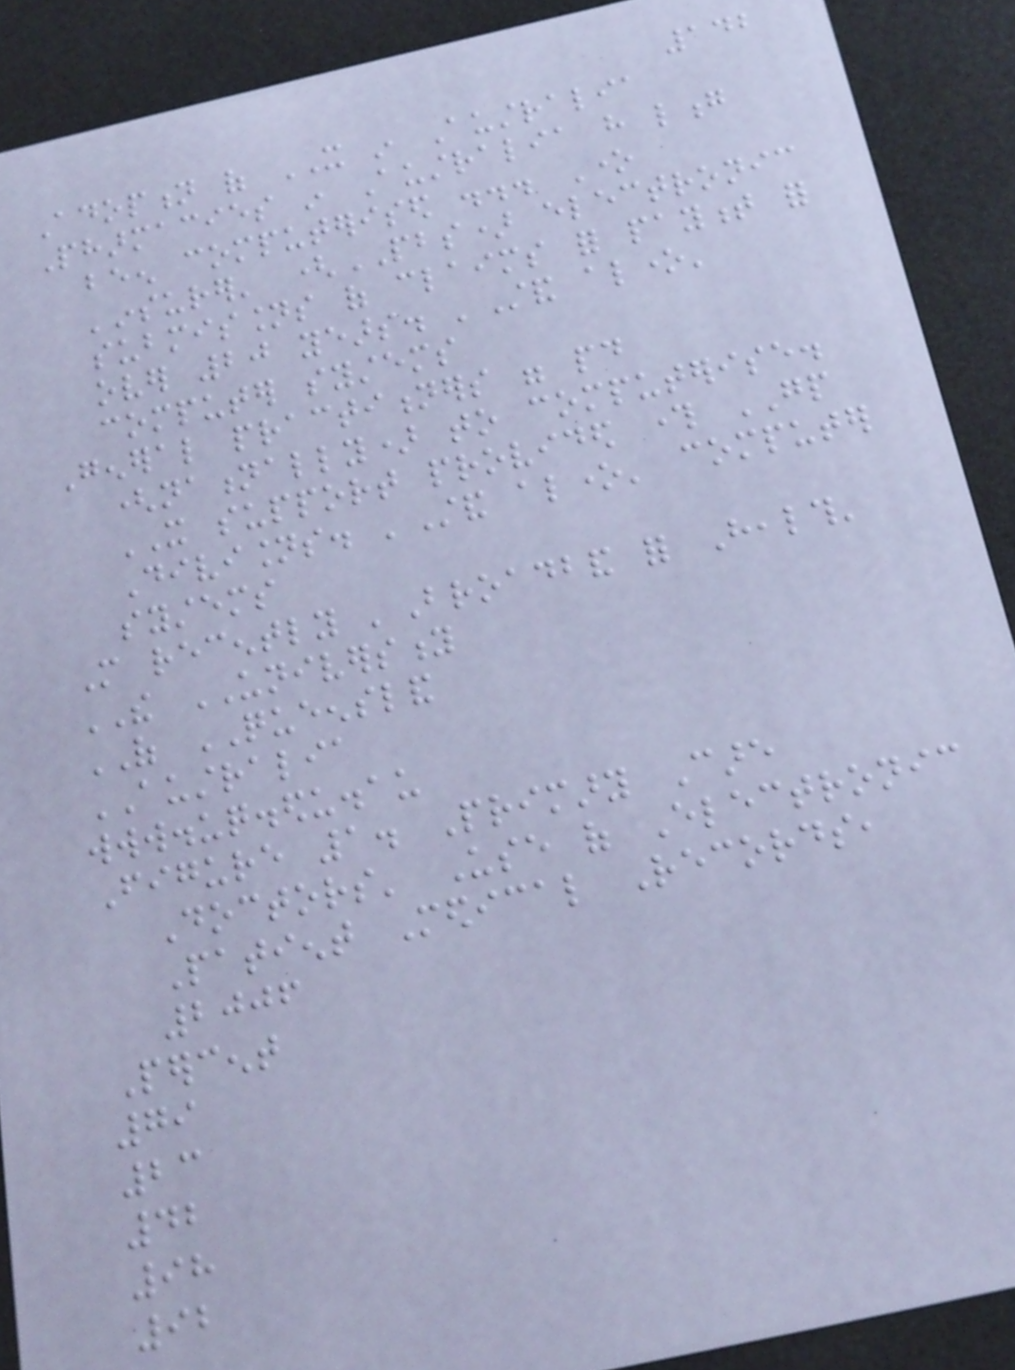142
Adoption of IT in Australia
Pharmacies in Australia have long
been computerised ... One
'insurer' (PBS) electronic
submissions of claims for payment for
over 20 years. 'Stand alone'
computer systems
General practitioners were paid
(nationally) to computerise.
IT support provided through GP
Divisions. 'Stand alone' computer
systems
More recently 'Broadband for Health'
THE UNIVERSITY
OF QUEENSLAND
AUSTRALIA
www.uq.edu.au
Figure 1. Primary Care
Doctors' Use of Electronic
Patient Medical Records,
2006
Percent
79
23
42
98
92
